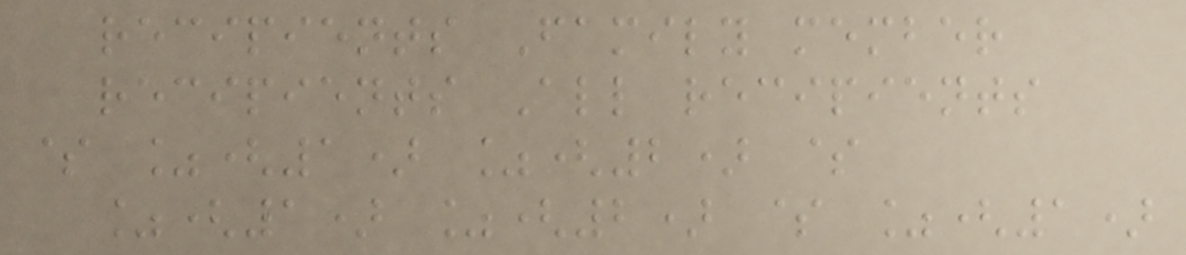recipients Family member
recipients All recipients
$ %(1) %(2) $
%(1) %(2) $ %(1)
